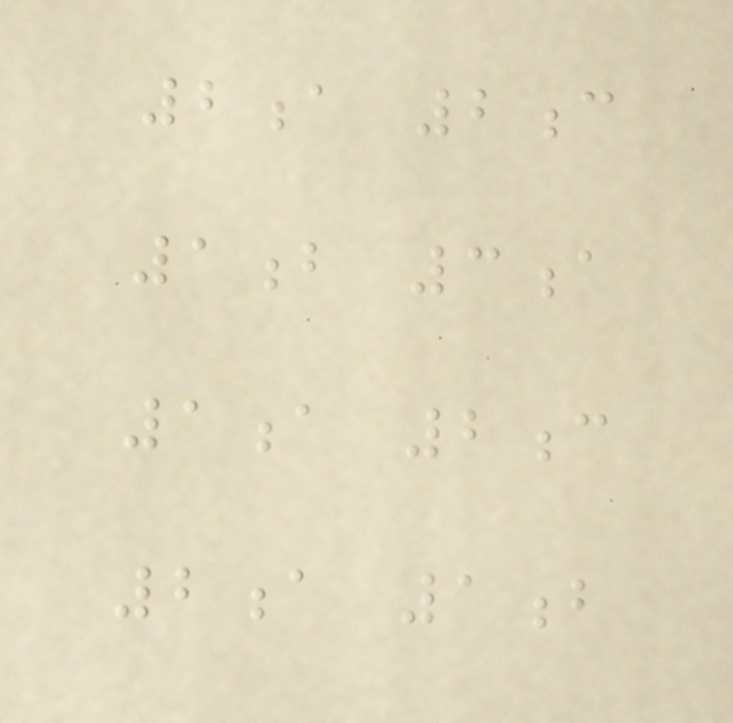2a 2c
1b 3a
1a 2c
2a 1b
